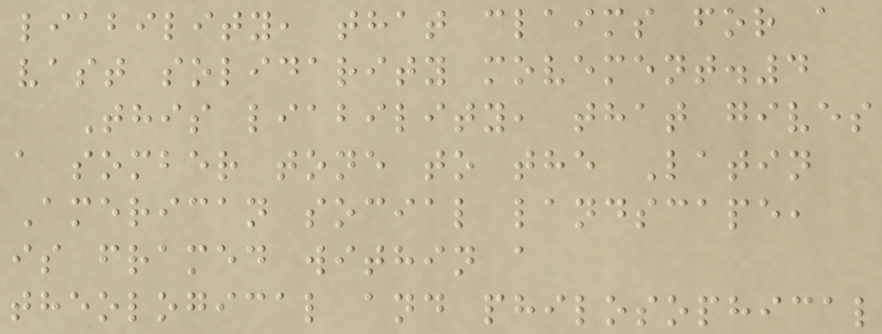liability, that claims for a
vast solidarity movement.4
This liability, that gives
a somber tone to the Latin
American social landscape,
is framed within a
theological and philosophical
